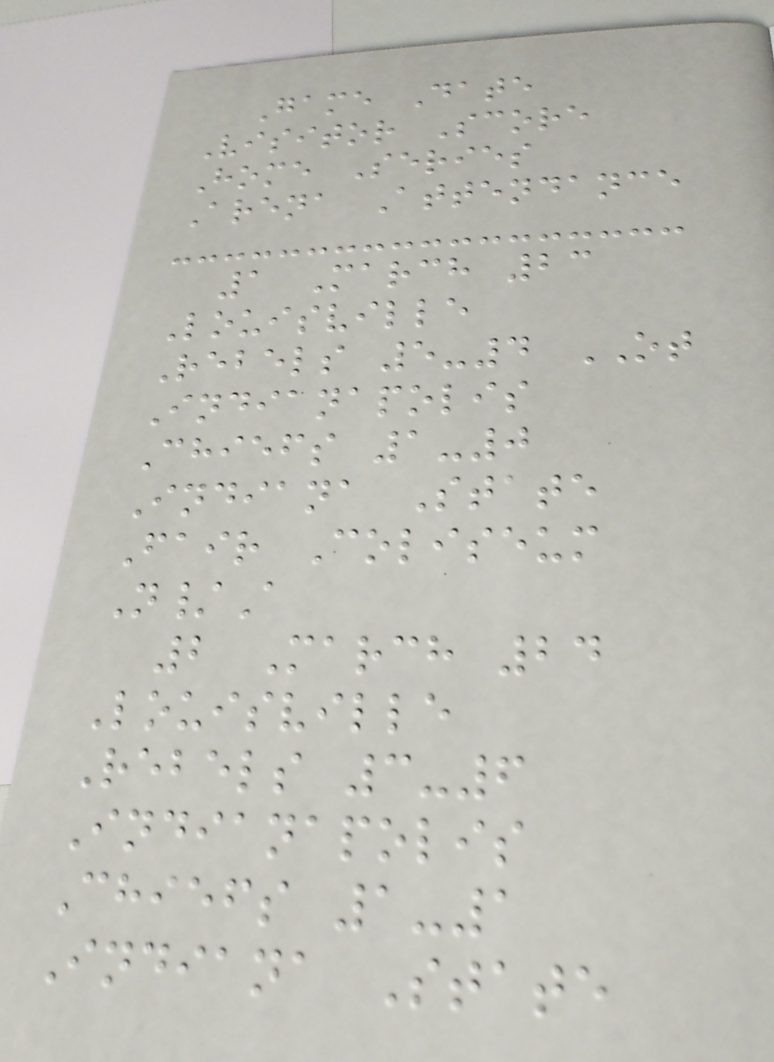Game Date
Visitor Score
Home Series
Arena Attendance
1 March 23
Louisville
Rebels 5-4 OT
Indianapolis
Chiefs 1-0
Indiana State
Fair Coliseum
N/A
2 March 24
Louisville
Rebels 3-6
Indianapolis
Chiefs 1-1
Indiana State
